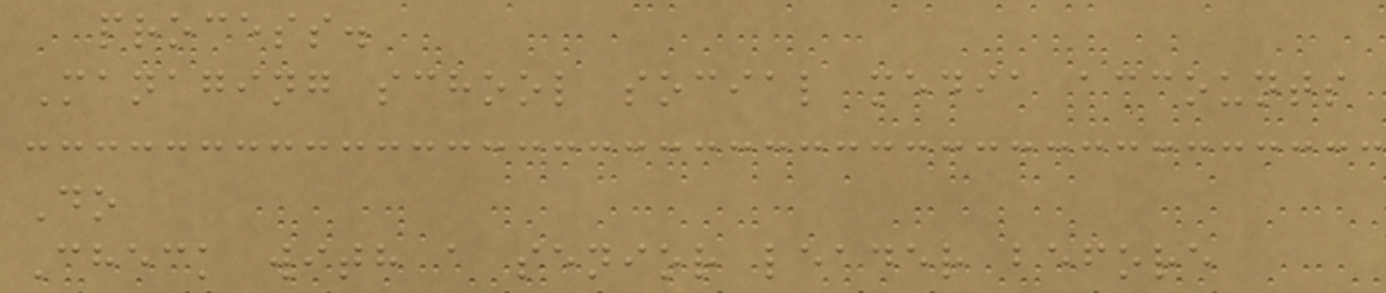process.
Managing school social media accounts
Do
Check with a senior leader before
